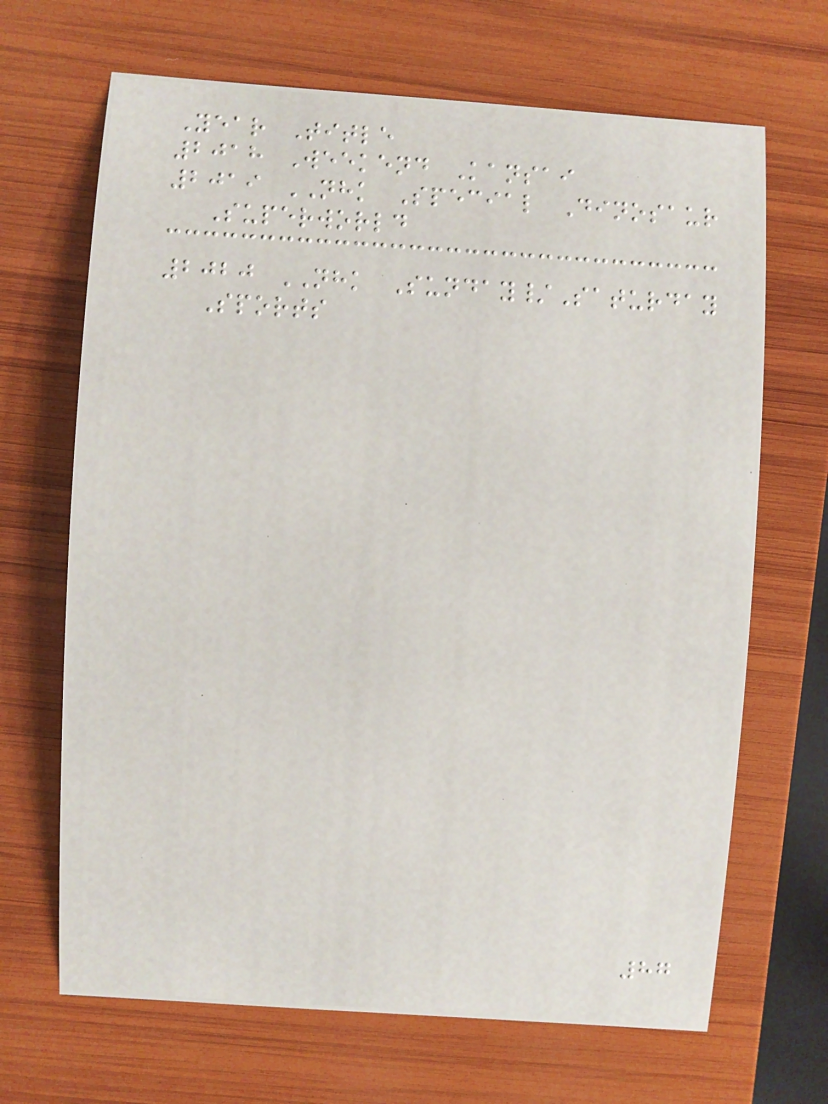Year Title
2018 Weekend Kansai
2019 NHK Special Dinosaur
Superworld
2020 NHK Sunday/Saturday
Sports
87
